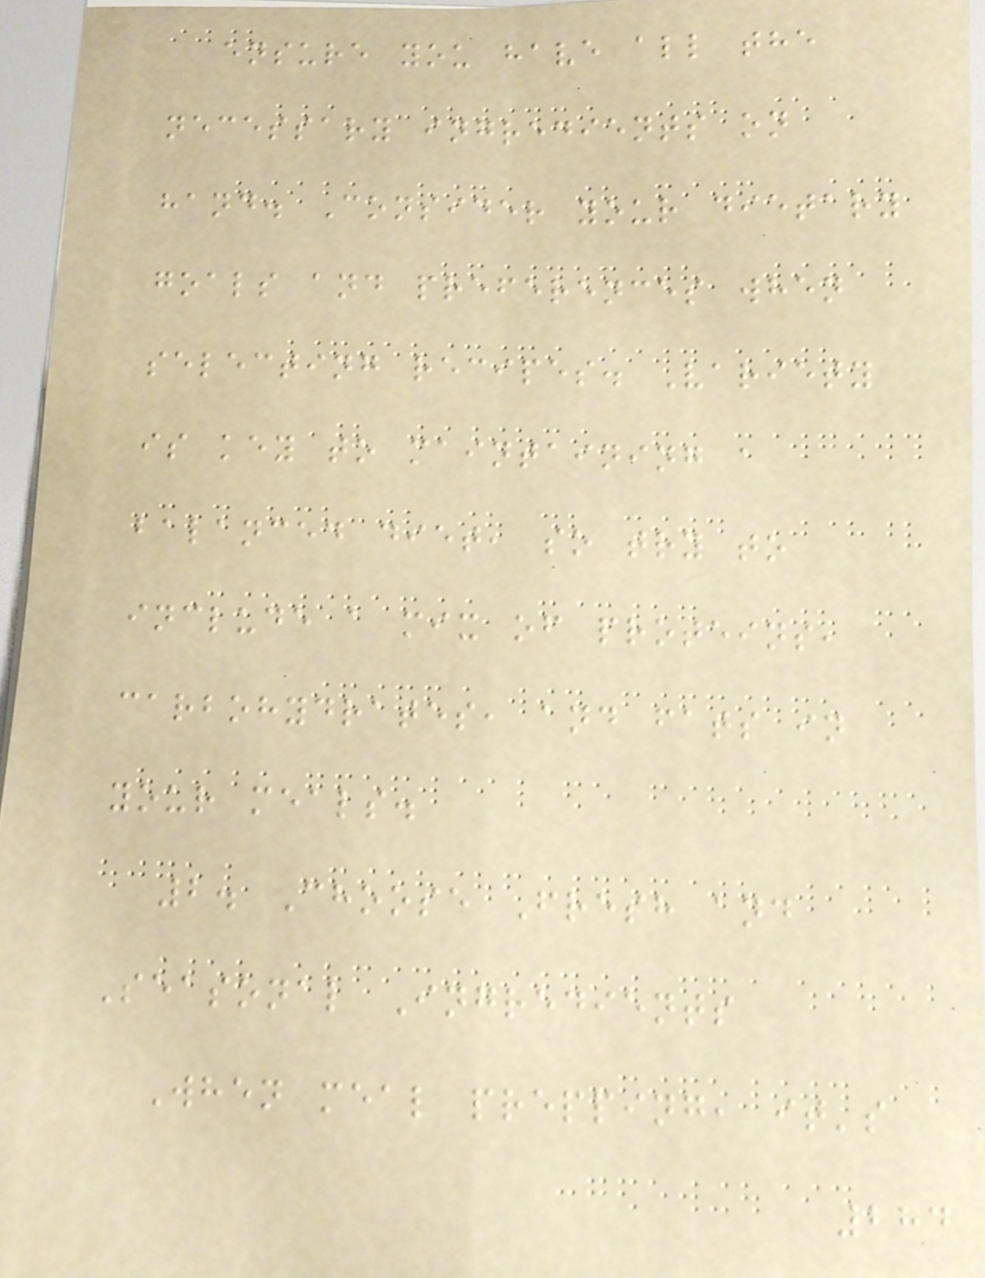ensure you have all the
necessary ingredients on
hand. Consider your dietary
goals and preferences when
selecting recipes. Variety
is key to maintaining a
balanced diet, so try to
include a mix of proteins,
carbohydrates, and fats in
your meals.
2. Choose Fresh and
Seasonal Ingredients
When meal prepping, it's
284
